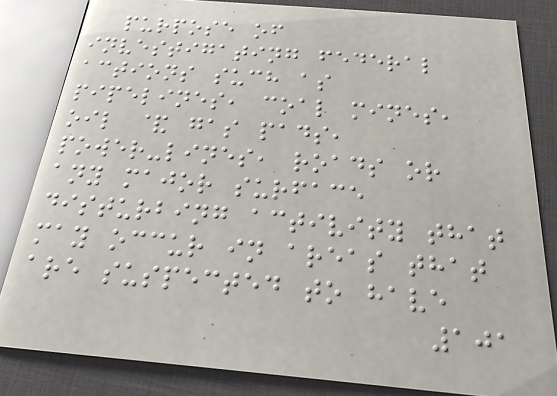purpose of
investigating federal
actions such as
pipelines, coal mines,
oil & gas pads,
power-lines, roads or
any major surface
disturbing activity that
may occur in areas that
are suspected to have
101
